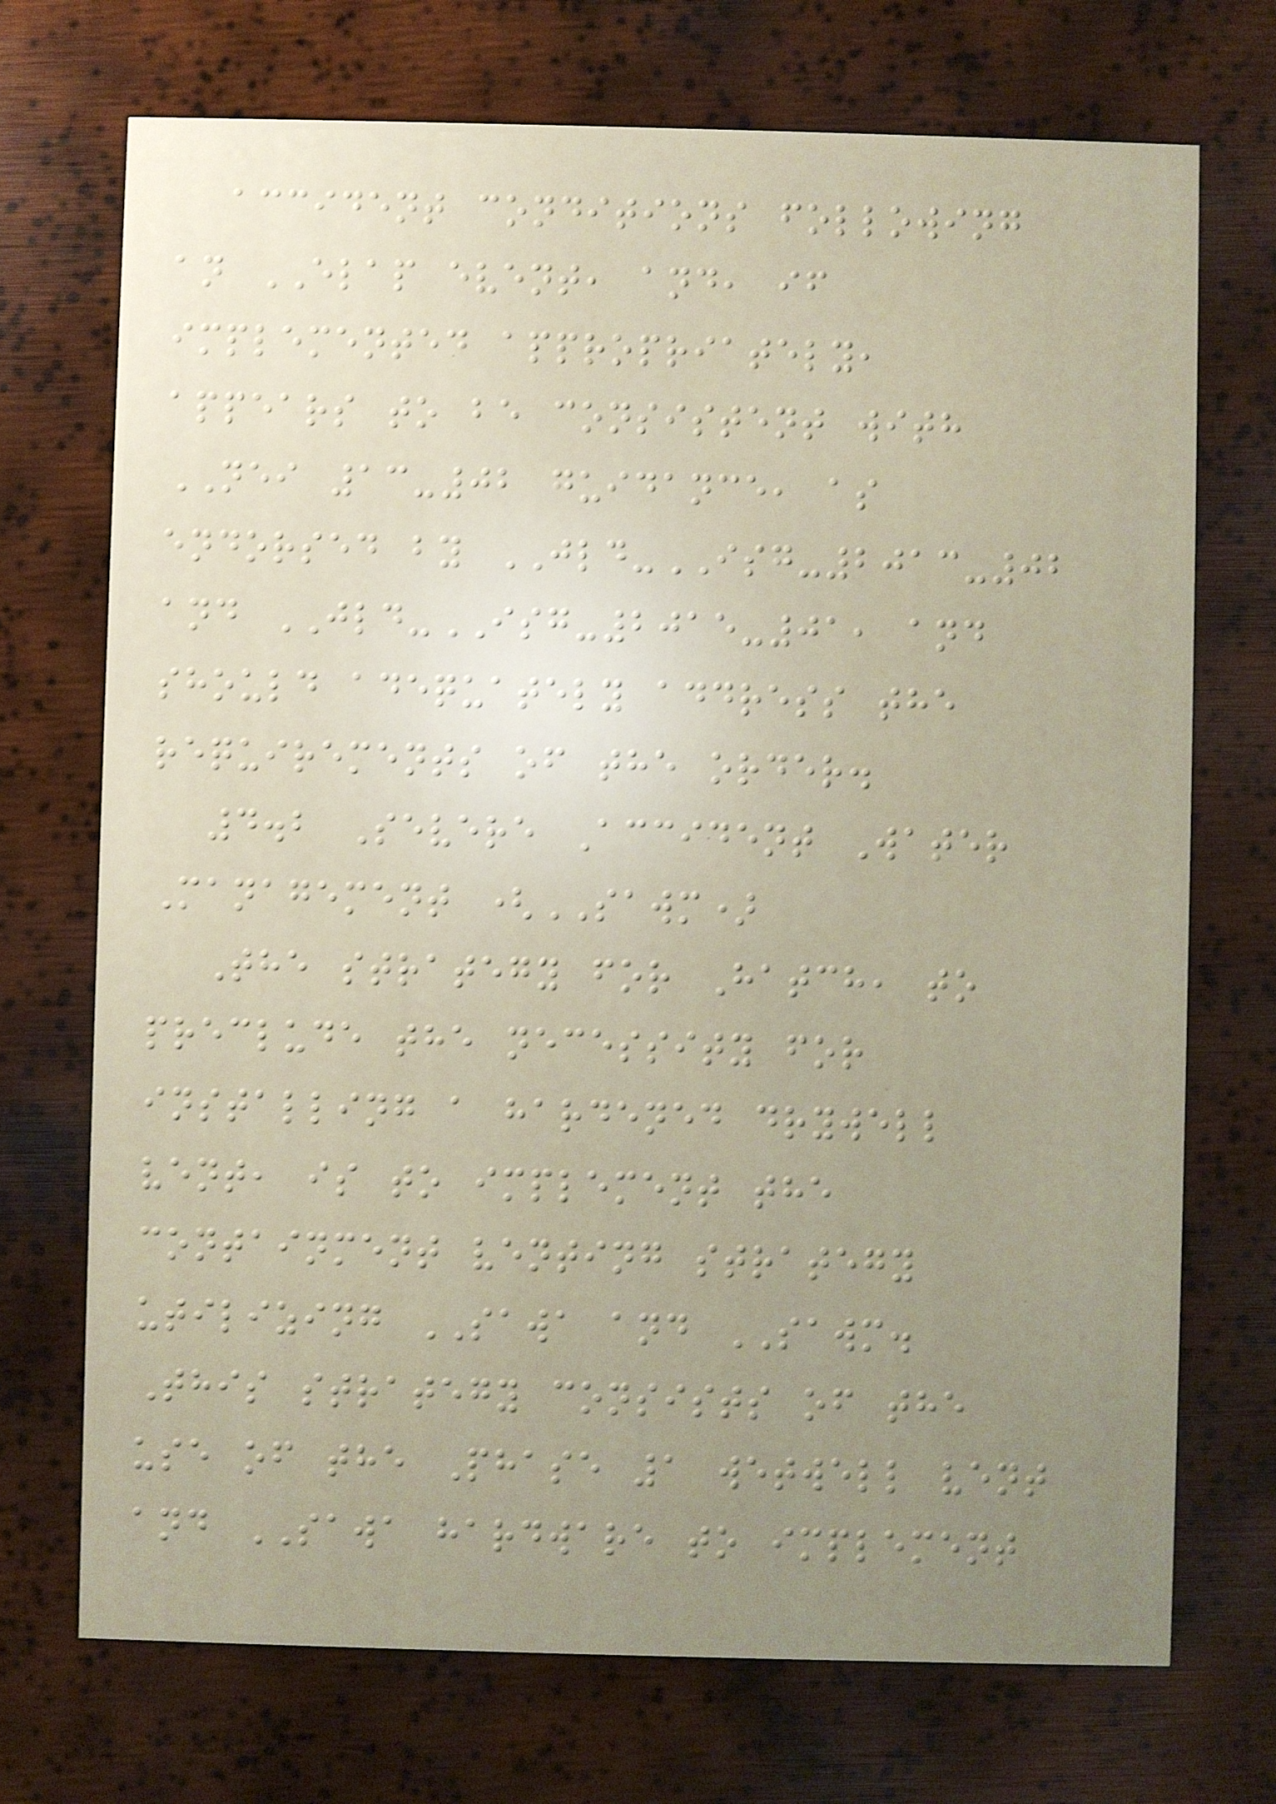accident conditions following
an ELAP event, and, if
implemented appropriately,
appears to be consistent with
NEI 13-02 guidance, as
endorsed by JLD-ISG-2013-02
and JLD-ISG-2015-01, and
should adequately address the
requirements of the order.
4.2 Severe Accident Water
Management (SAWM)
The strategy for Hatch, to
preclude the necessity for
installing a hardened drywell
vent, is to implement the
containment venting strategy
utilizing SAWA and SAWM.
This strategy consists of the
use of the Phase 1 wetwell vent
and SAWA hardware to implement
